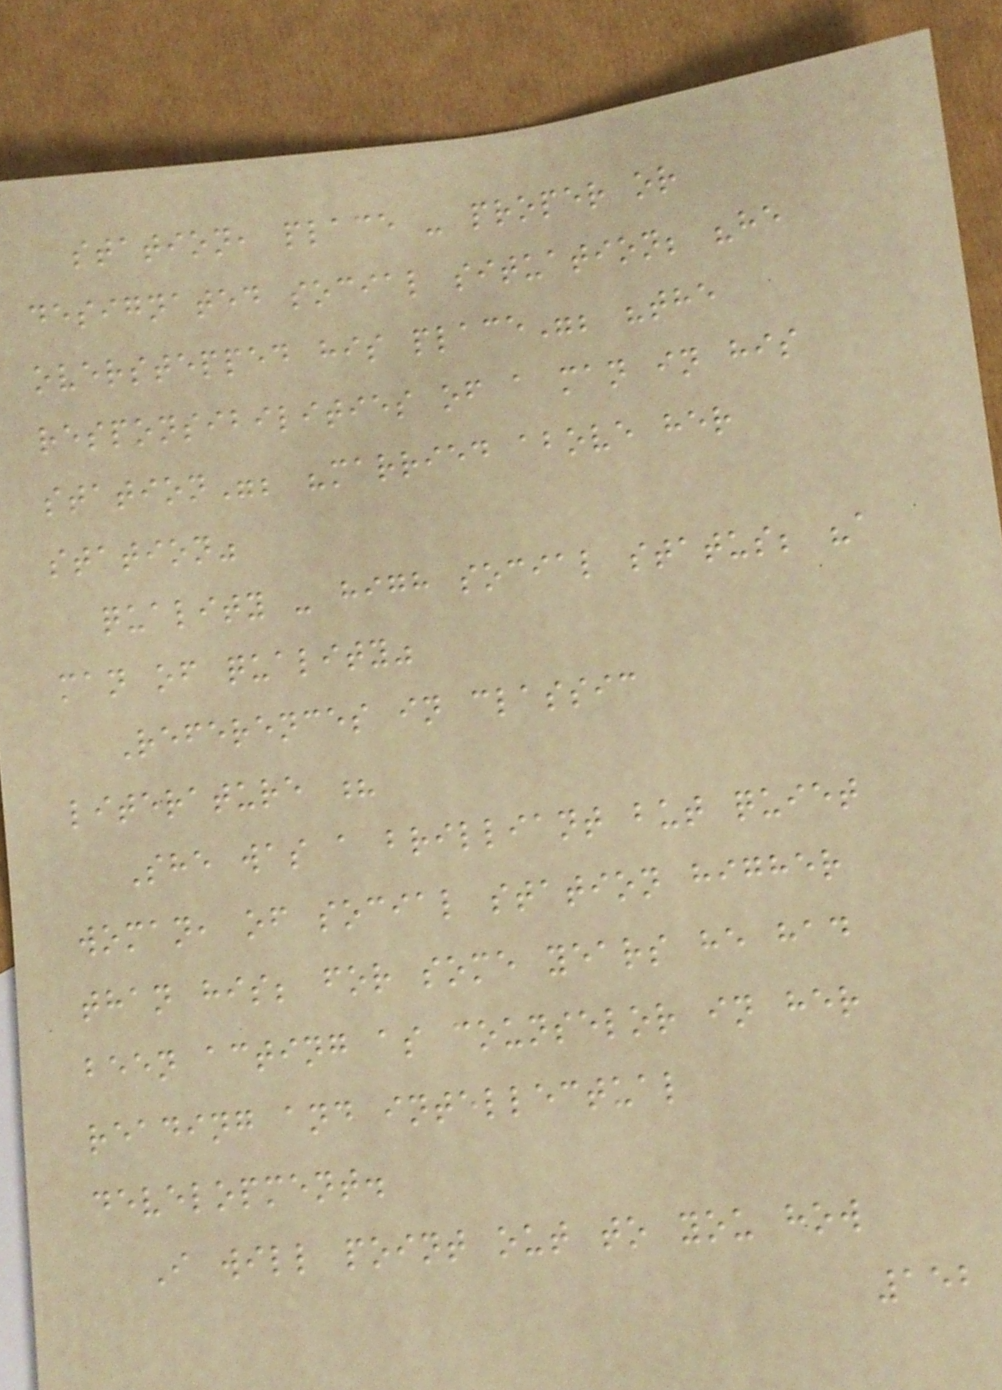station, place - proper or
designated social situation; "he
overstepped his place"; "the
responsibilities of a man in his
station"; "married above her
station"
quality - high social status; "a
man of quality"
References in classic
literature ?
She was a brilliant but quiet
woman, of social station higher
than his; for some years he had
been acting as counselor in her
reading and intellectual
development.
I will point out to you how
152
